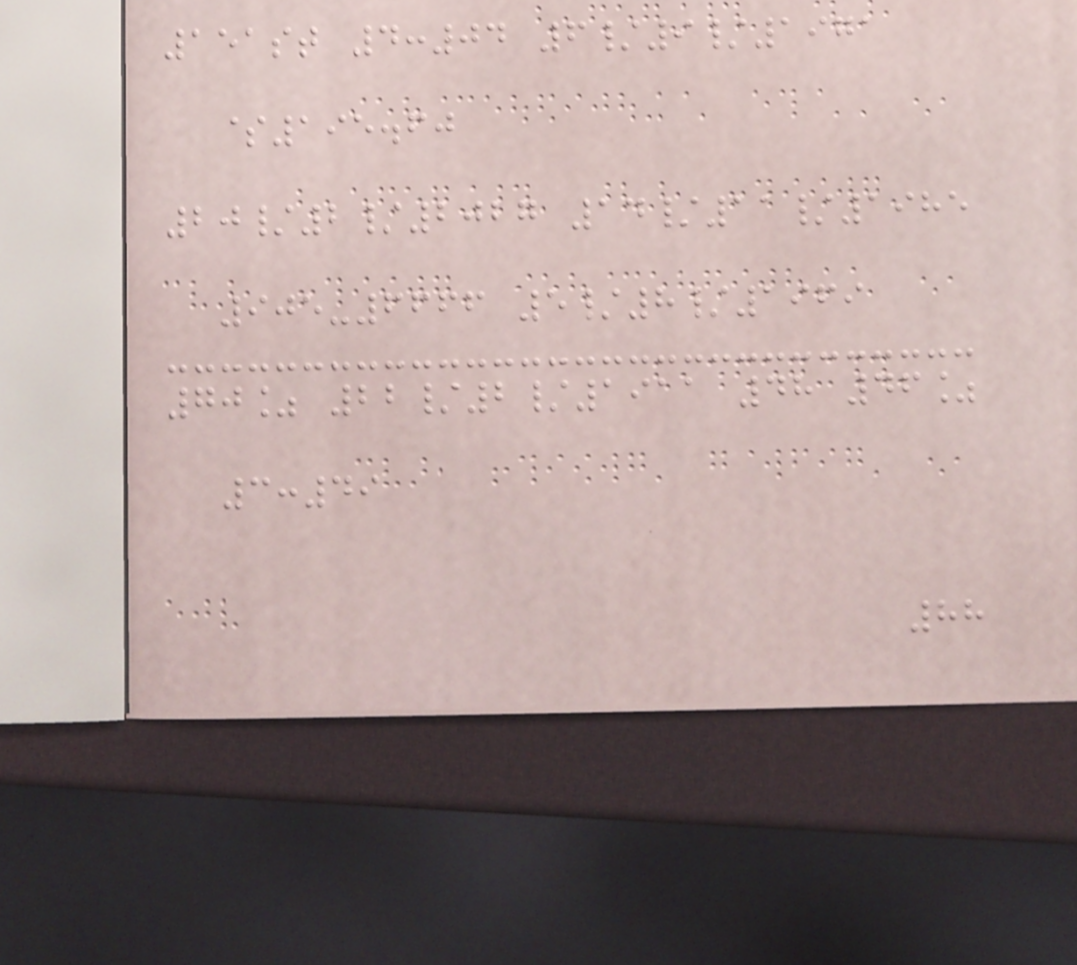151st 4:04 6/9/1971
$195.60
20/2/2027 14/11/1985
905-6666 5/8/1969
70% 22/2/1911 48 46%
3:49
88
